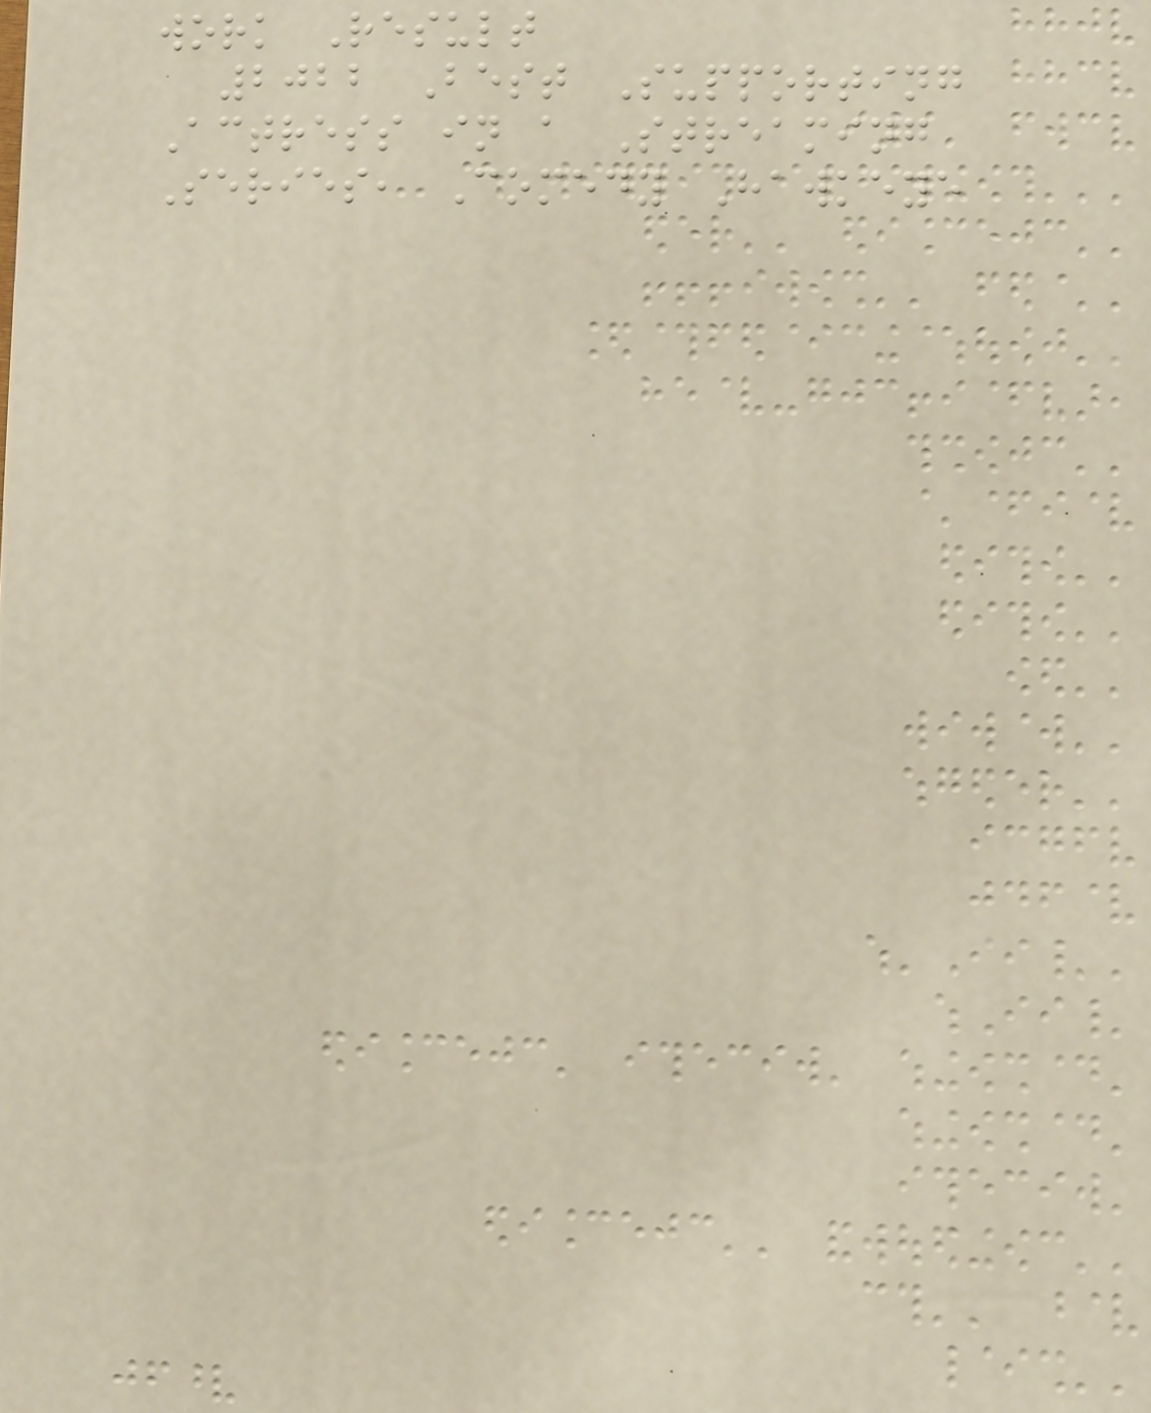work Result
2022 Best Supporting
Actress in a Streaming
Series, Comedy Hawkeye
